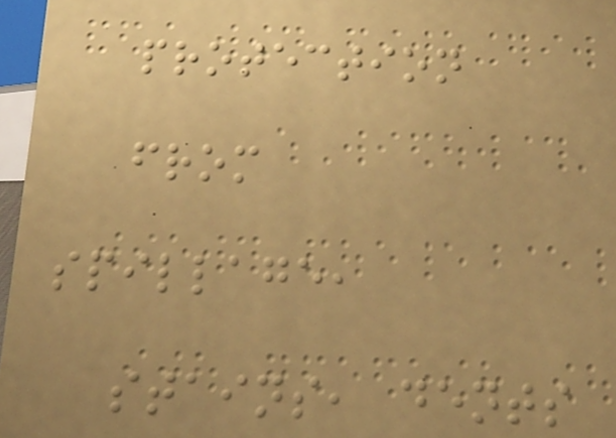protection
from
spillage,
stains, dents
